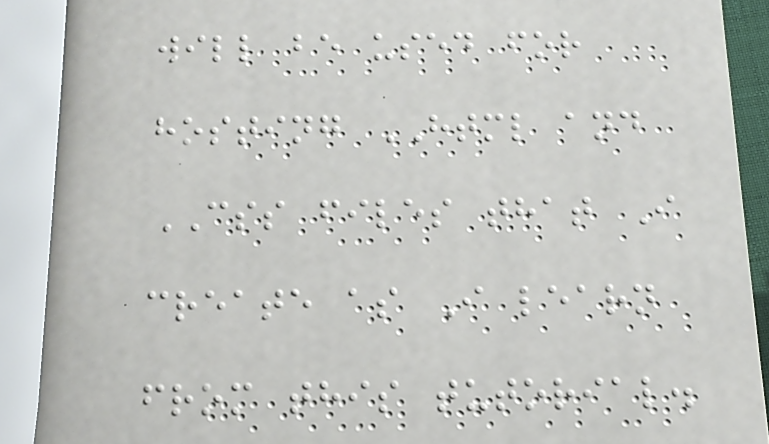will be used for
hosting HTML and
CSS files that I
create as I learn
from this tutorial.
